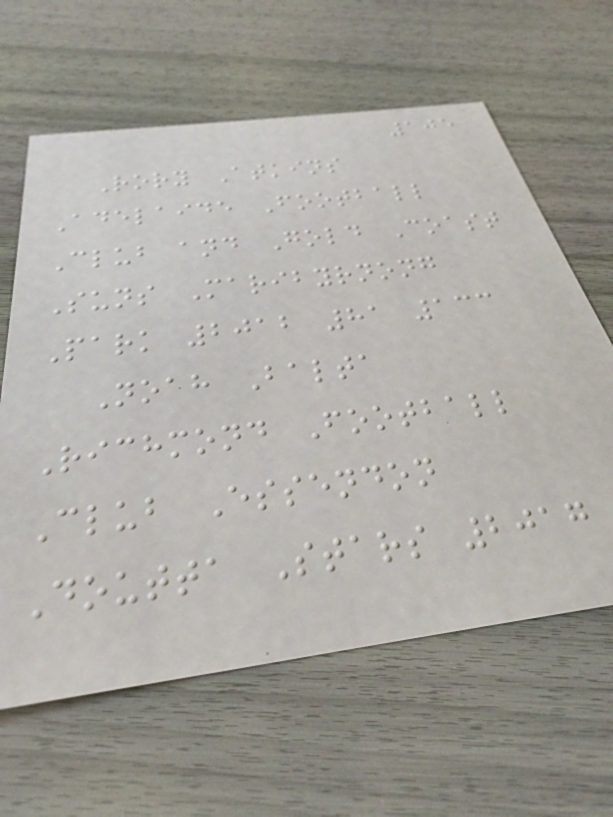105
Rory Atkins
Adelaide Football
Club and Gold Coast
Suns Maribyrnong
Park 2012 81 133
Noah Balta
Richmond Football
Club Essendon
Doutta Stars 2017
